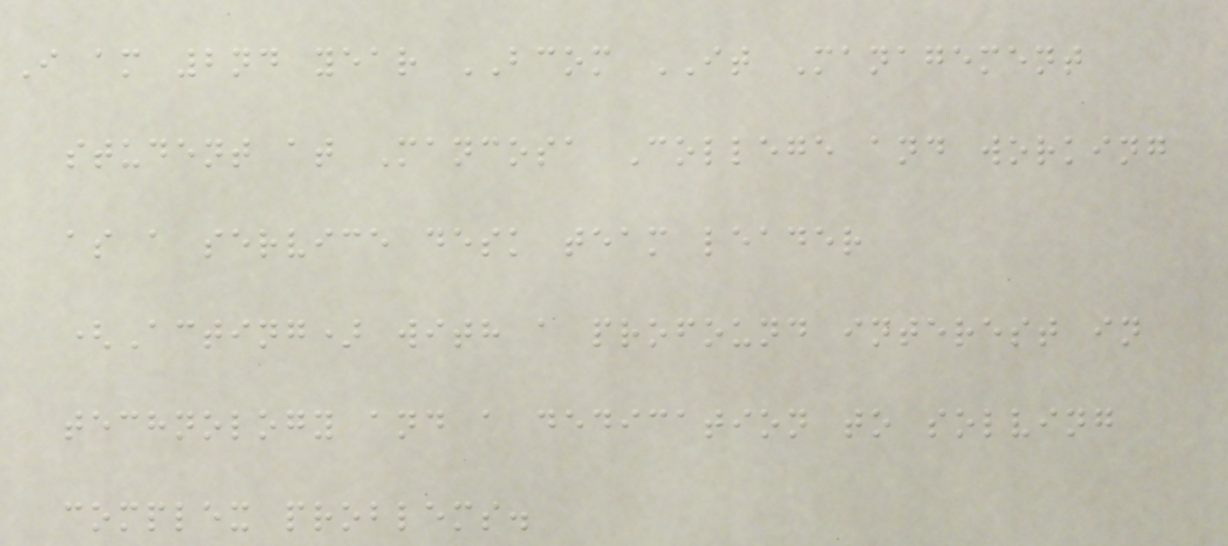I am 2nd year BCOM IT Management
student at Mancosa College and working
as a service desk team leader
(Acting) with a profound interest in
technology and a dedication to solving
complex problems.
